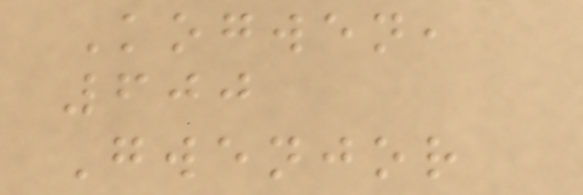Kogwen,
600
Gwenjor
